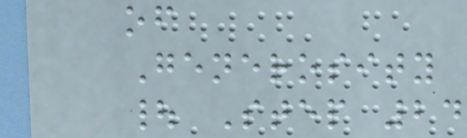of
Generosity
| Step 24
